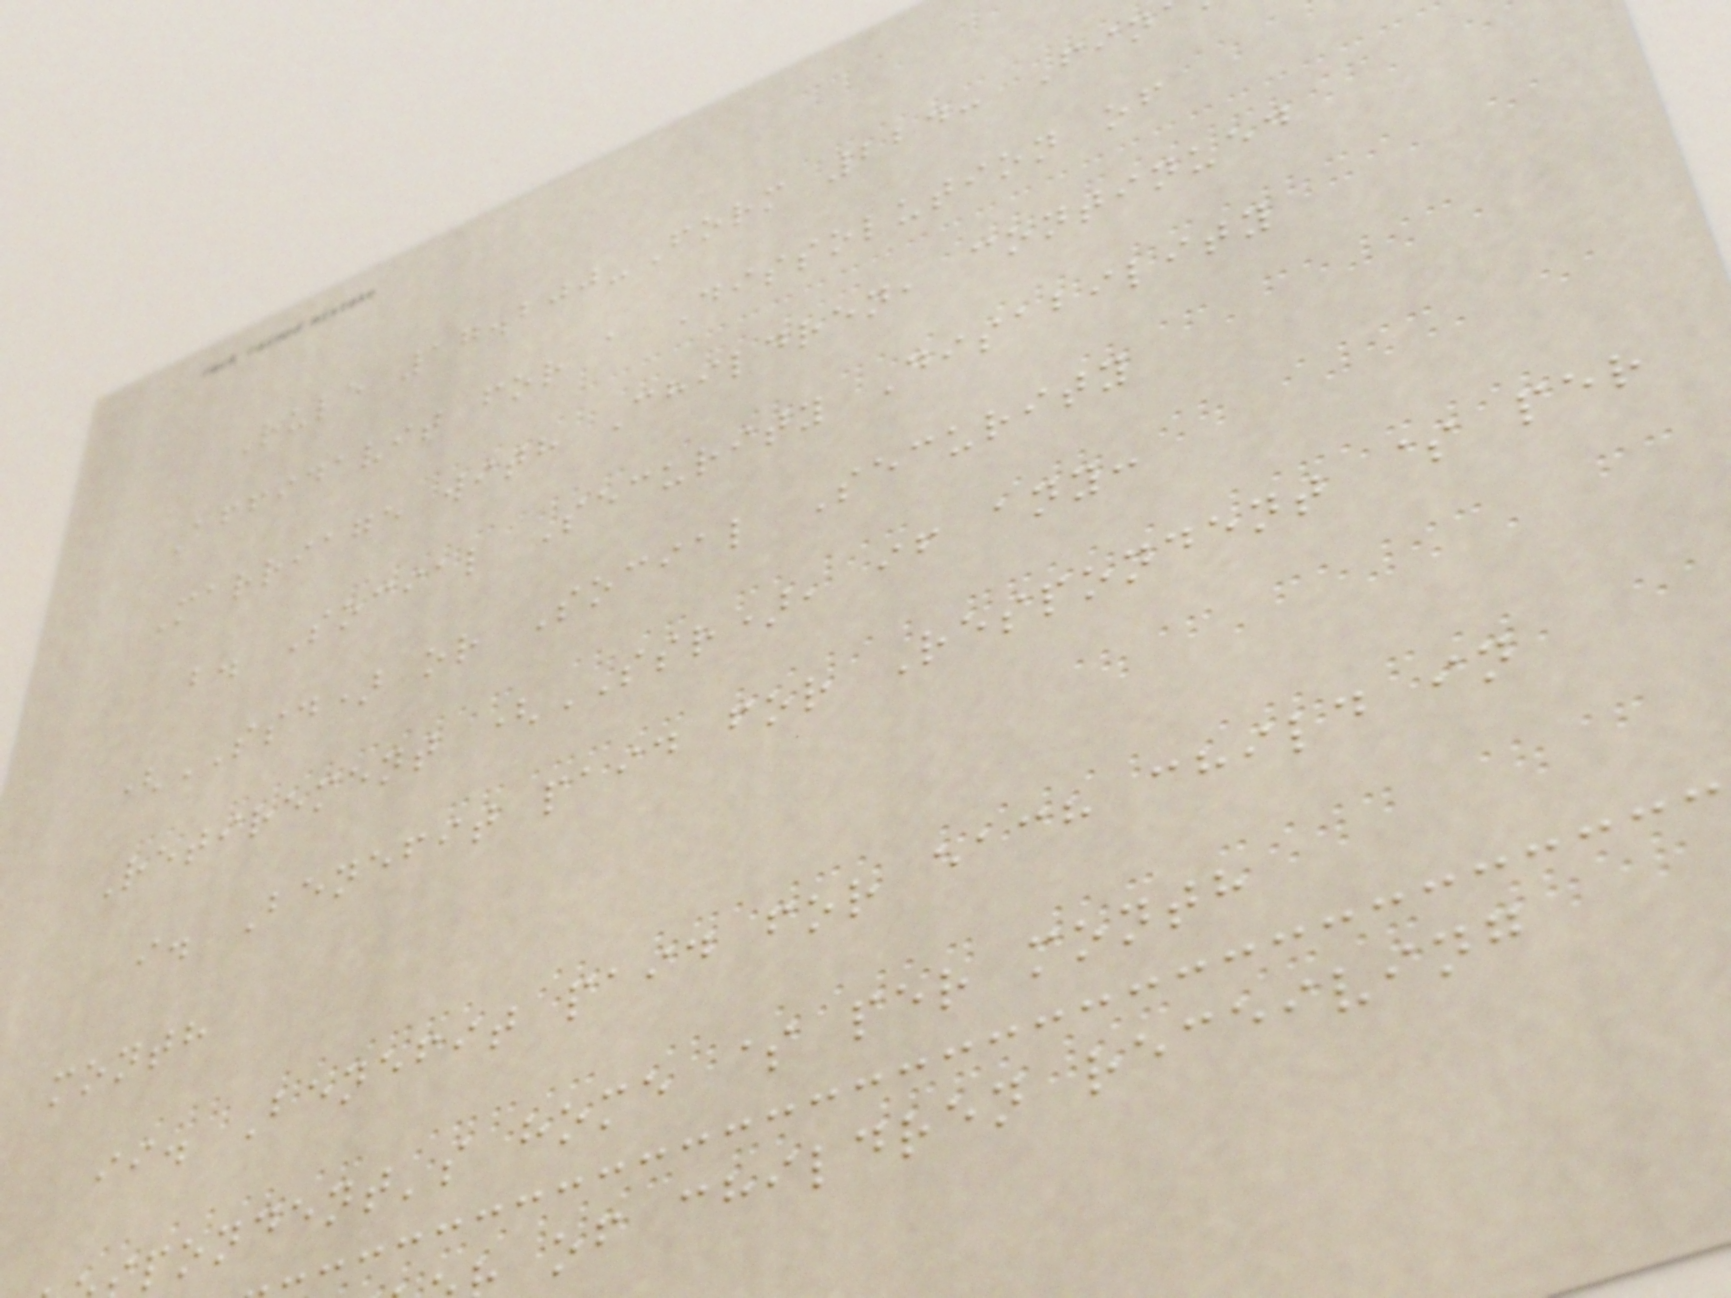Rule 17.200-Form 224: Fin
Affidavit for a Dissolution of
Marriage with Children, continued
b. Social Security Disability
(SSD) or Social Security
Retirement (SSR), if any:
i. Benefit paid for Respondent $ per
month
ii. Benefit paid for each child in
pondent's home $ per month
of children receiving
